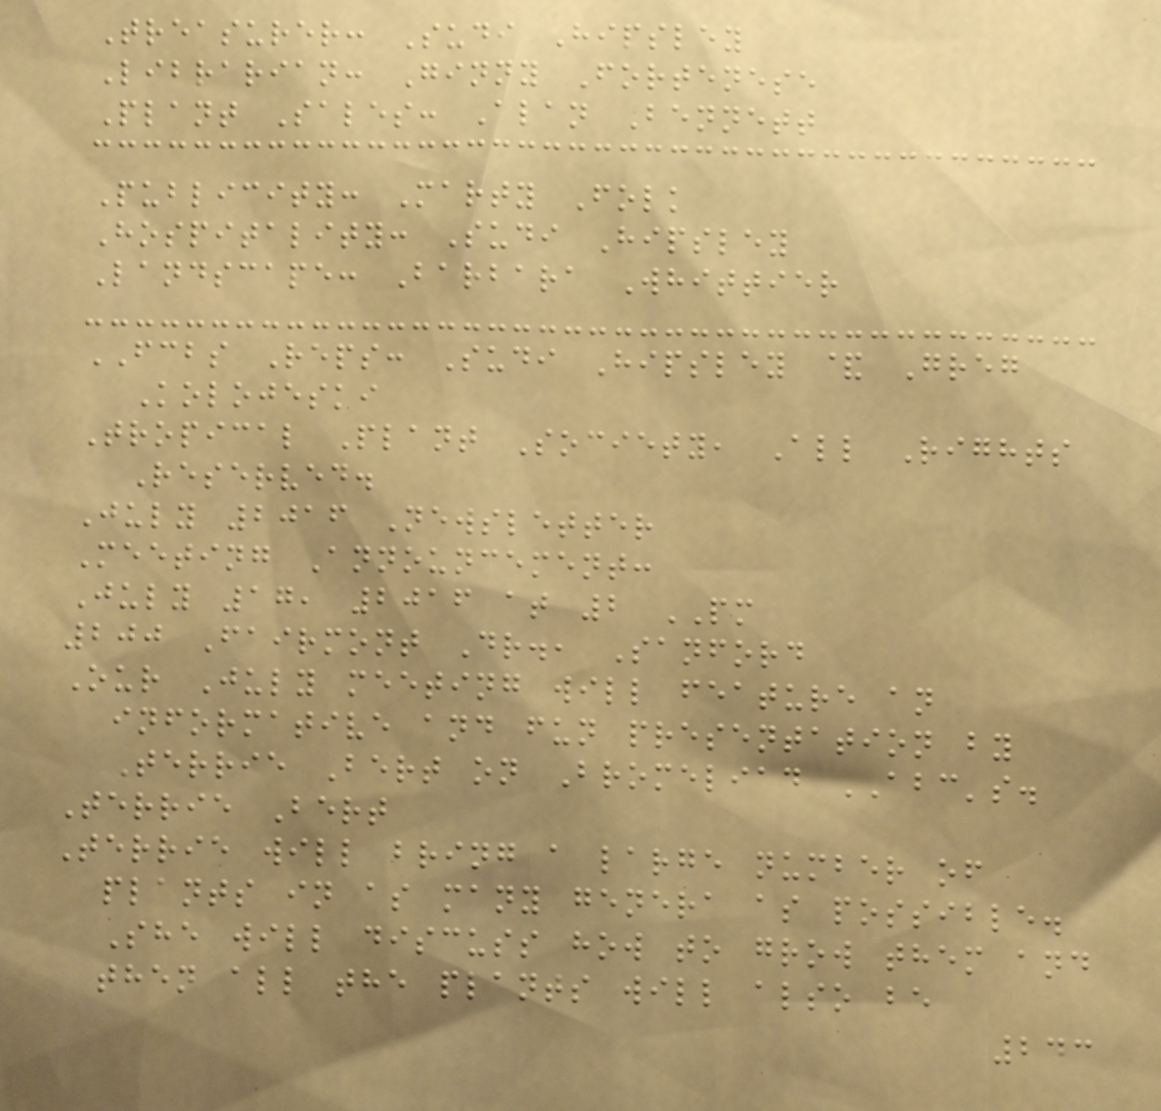Treasurer: Sudi Hipsley
Librarian: Ginny Fortenese
Plant Sales: Alan Bennett
Publicity: Marty Folk
Hospitality: Sudi Hipsley
Landscape: Barbara Whittier
FCBS Reps: Sudi Hipsley & Greg
Kolojeski
Tropical Plant Society, All Rights
Reserved.
July 2016 Newsletter
Meeting Announcement:
July 17, 2016 at 2 PM
200 Fairmont Dr., Sanford
Our July meeting will feature an
informative and fun presentation by
Terrie Bert on Bromeliad ABC's.
Terrie Bert
Terrie will bring a large number of
plants in as many genera as possible.
She will discuss how to grow them and
then all the plants will also be
243
